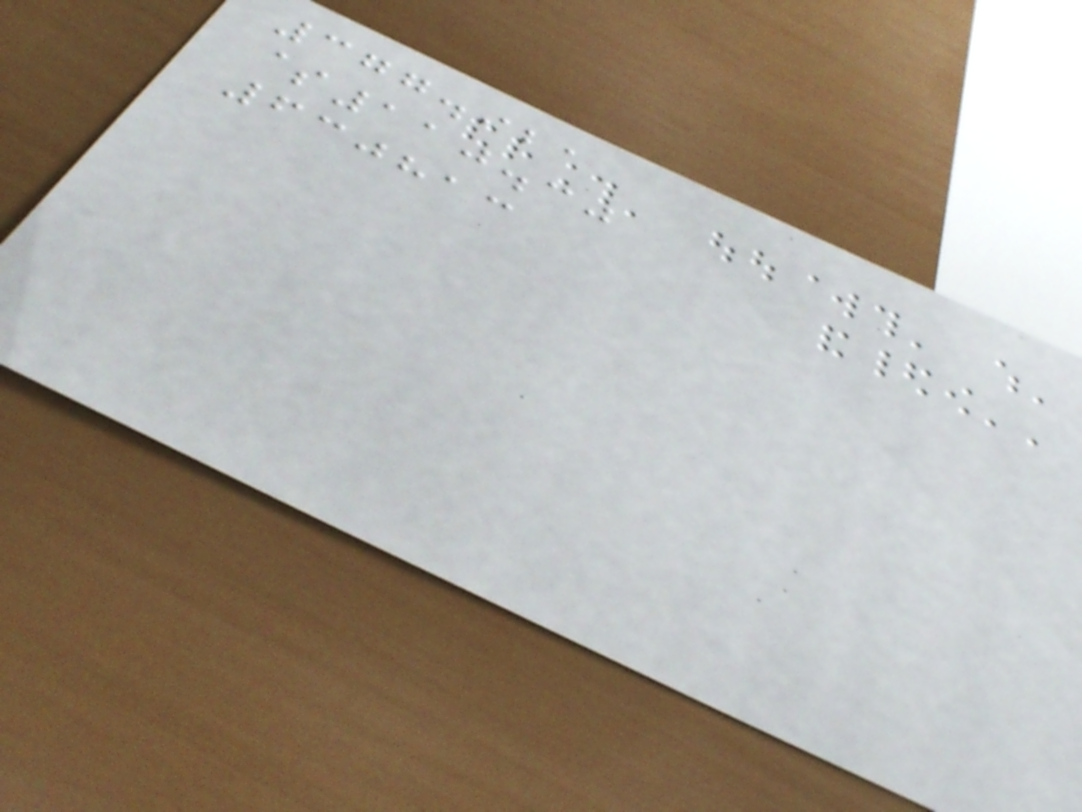377.921
$110.30
630813
